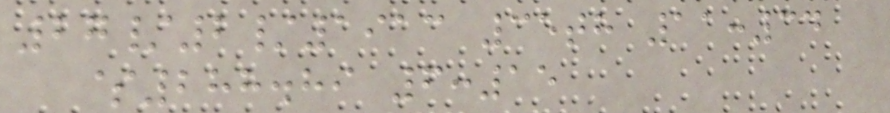27/2/1913 35th 11:34
$288.89 6:15
